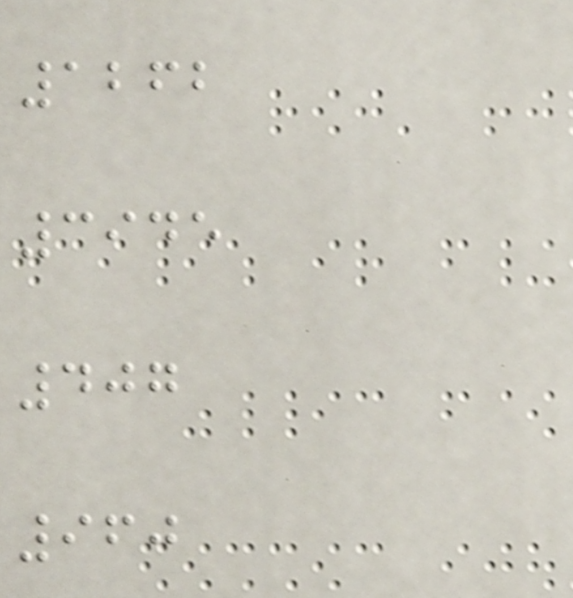1262
3945
407
960
